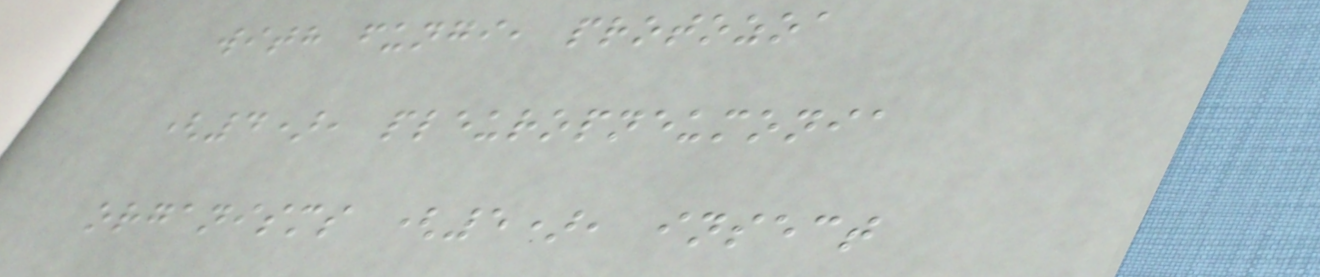with fungi, protozoa
(4), pleuropneumonia
organisms (5), insect
